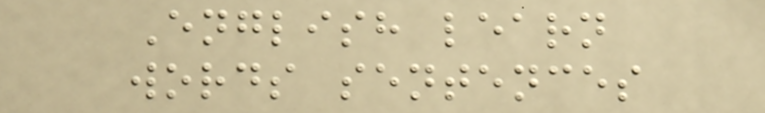English learn
words sentences
